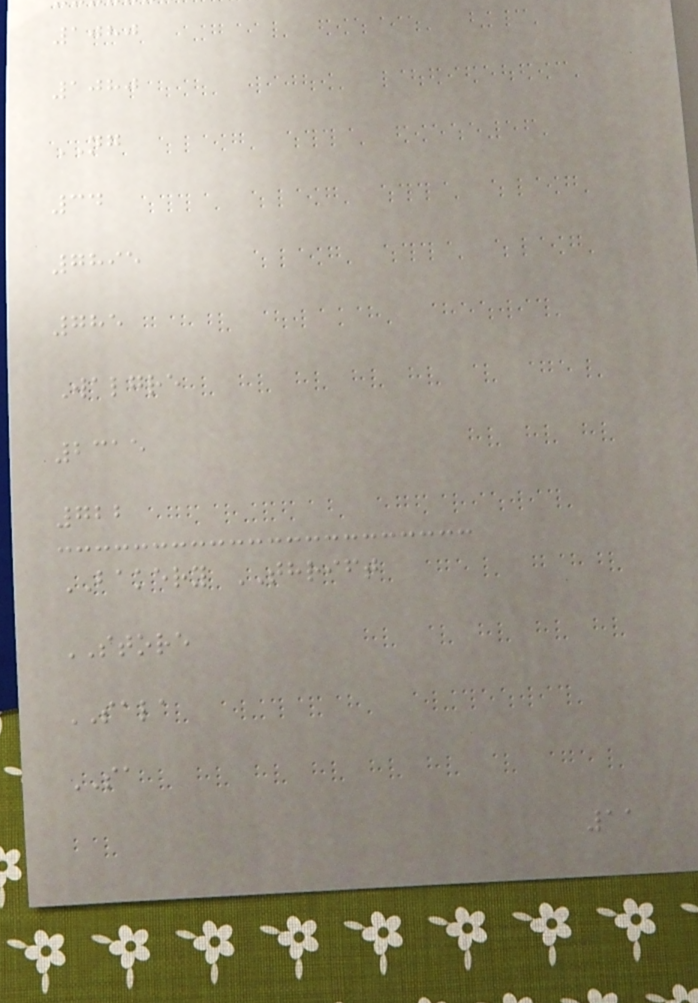1080
1080
NG
34
7895
785
Walgre
2315
722
BAKERY THRIFT
STORE
SALA
SA
11
